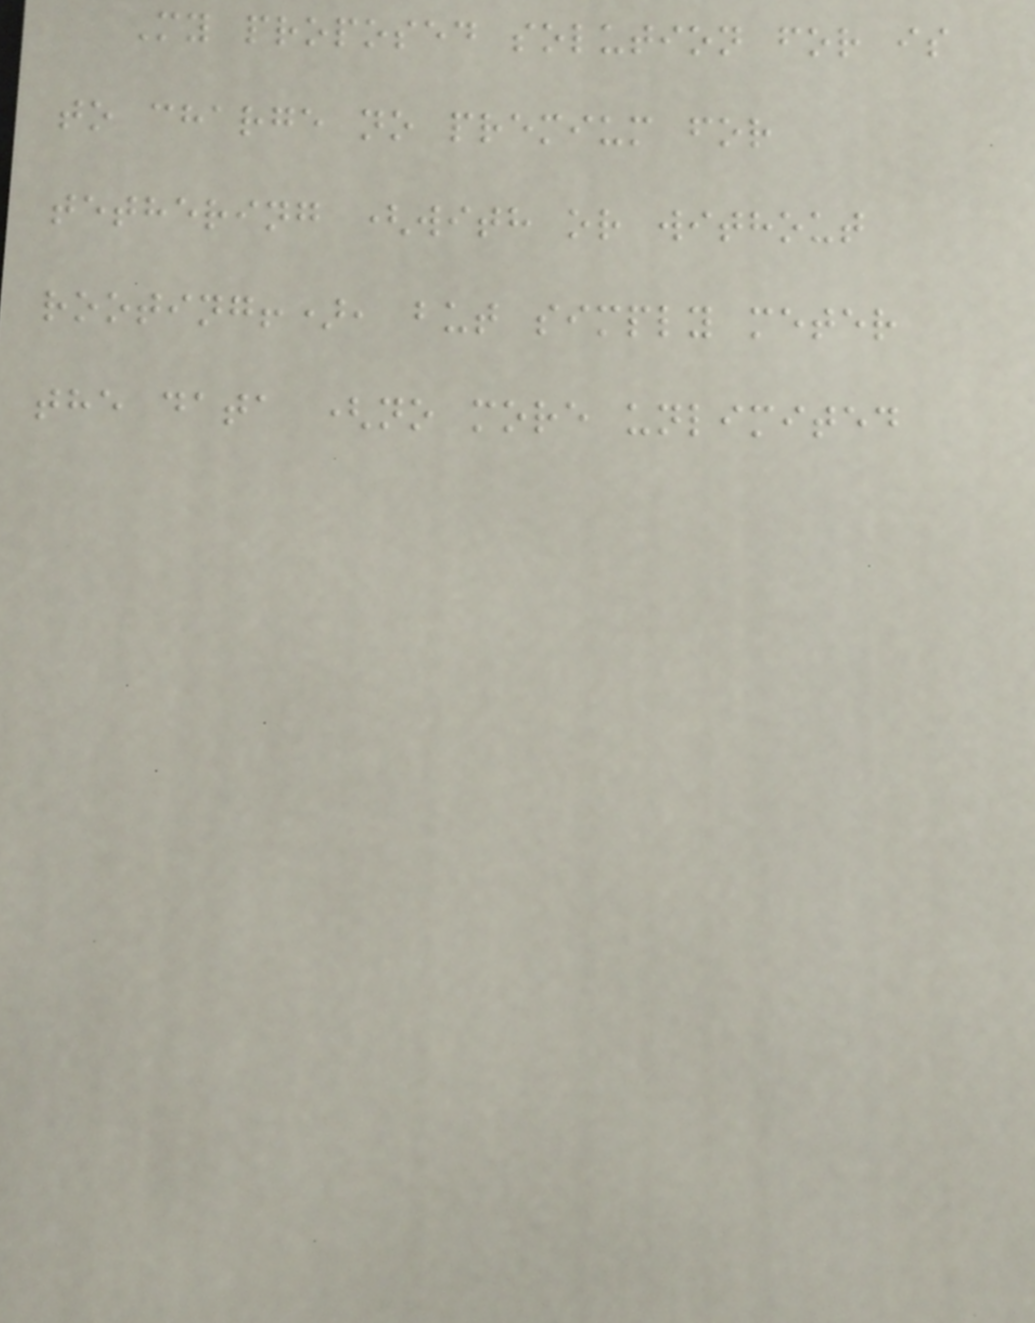My proposed solution for is
to charge no premium for
tethering (with or without
rooting!), but simply meter
the data (no more unlimited
